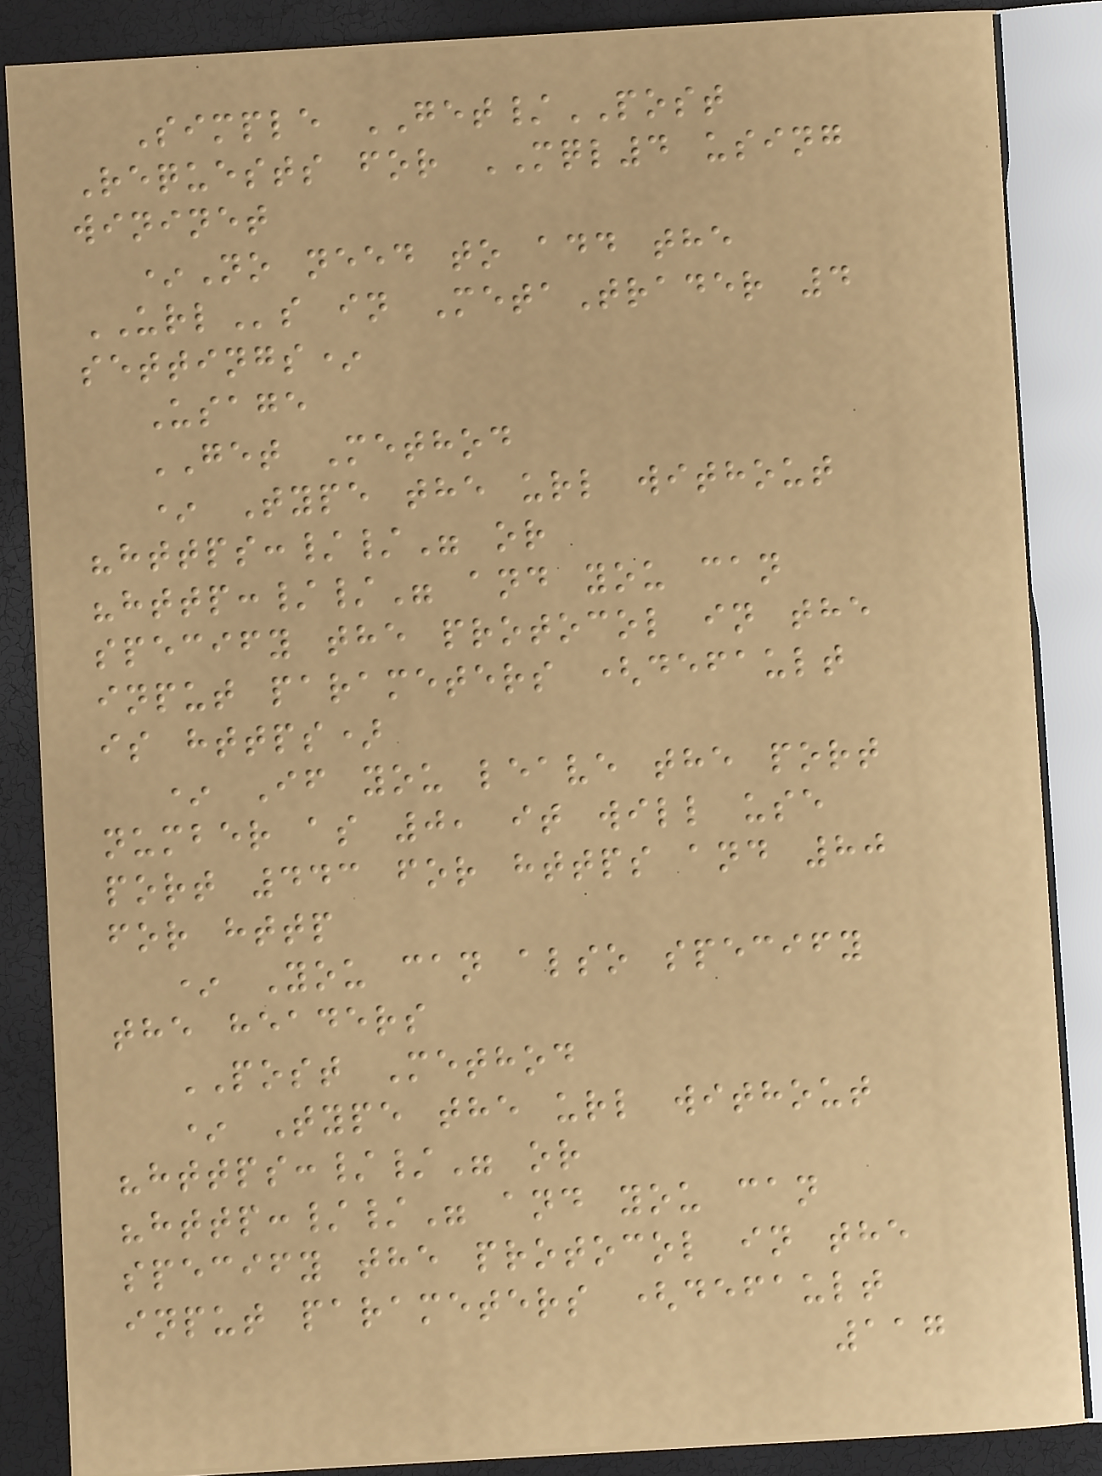Simple GET/POST
Requests for MQL4 using
wininet
*No need to add the
URLs in MetaTrader 4
settings*
Usage
GET Method
* Type the url without
"https://" or
"http://" and you can
specify the protocol in the
input parameters (default
is https)
* If you leave the port
number as 0, it will use
port 443 for https and 80
for http
* You can also specify
the headers
POST Method
* Type the url without
"https://" or
"http://" and you can
specify the protocol in the
input parameters (default
117
